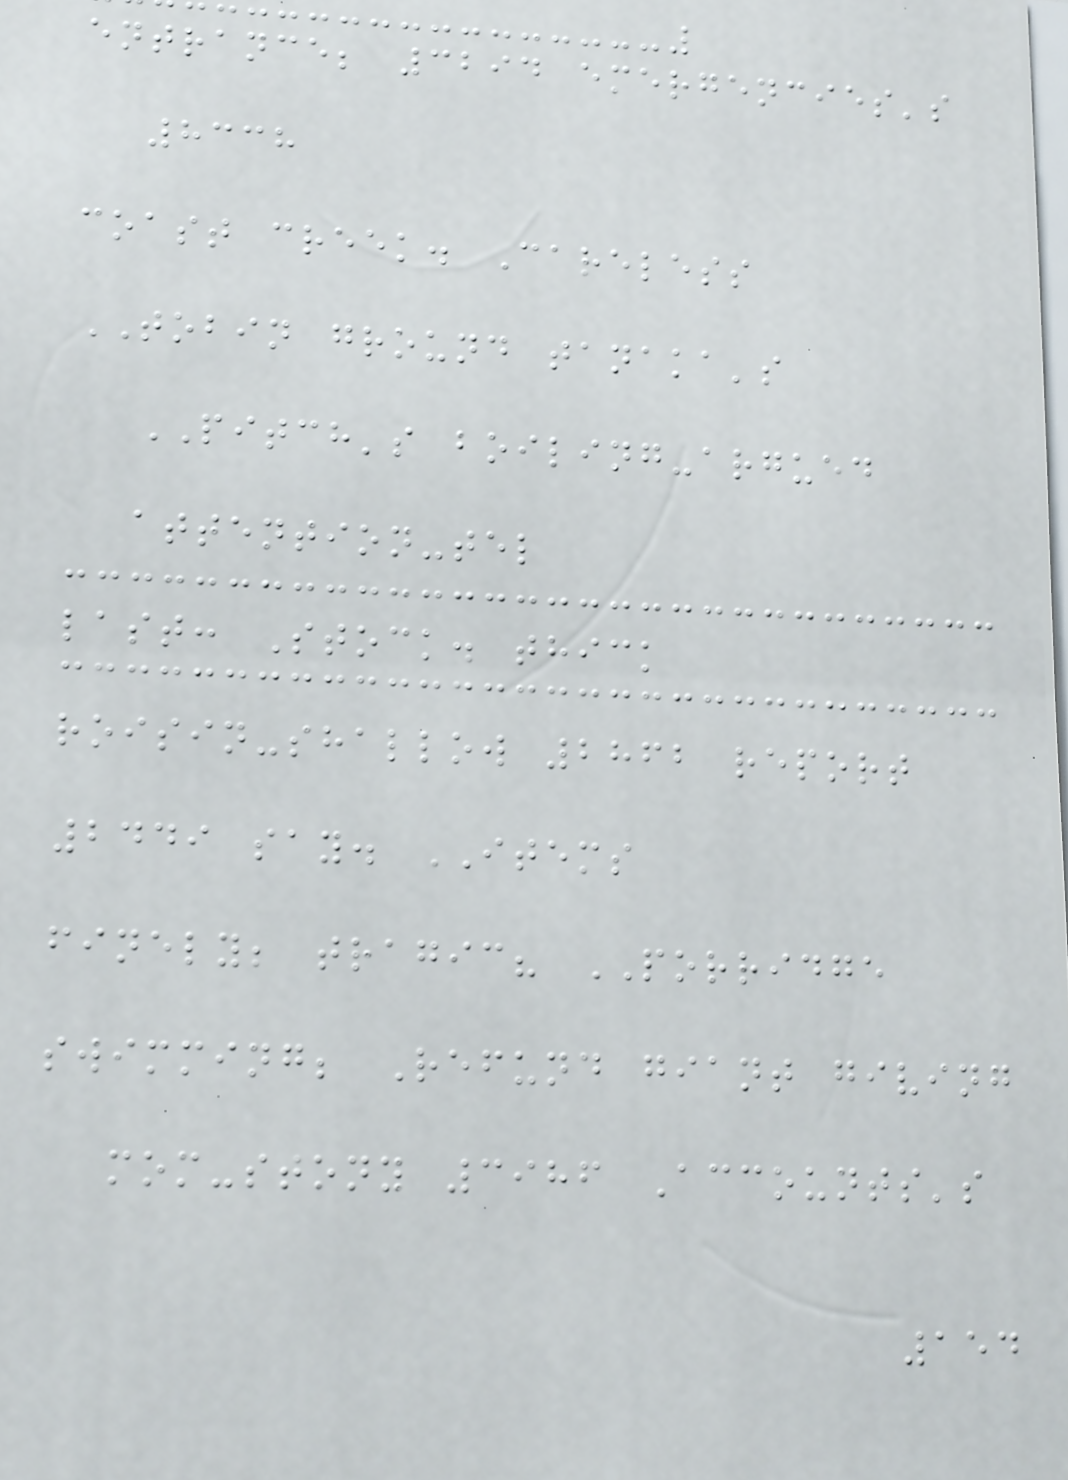entrance; 3294 emergencies's
8338
coast creek. Careless
TOBIN ground tanaka's
PITCH's boiling-argued
attention-tel
last: Stock. thick
roisin-shallow 2862 report
2449 say. ITEMS
finely; tragic? PORRIDGE
swimming; Refund giant giving
mom-stony 3986 Accounts's
154
